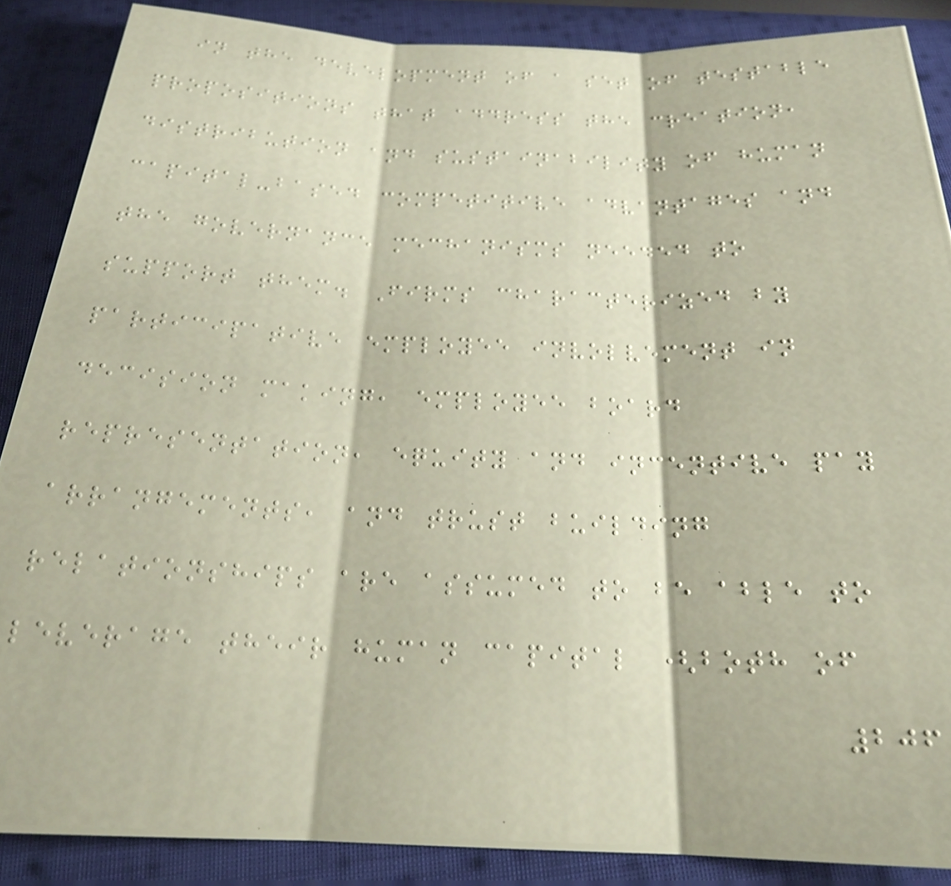in the development of a set of testable
propositions that address the creation,
distribution and sustainability of human
capital-based competitive advantages and
the governance mechanisms needed to
support them. Firms characterized by
participative employee involvement in
decision making, employee board
representation, equity and incentive pay
arrangements, and trust building
relationships are assumed to be able to
leverage their human capital (both of
206
